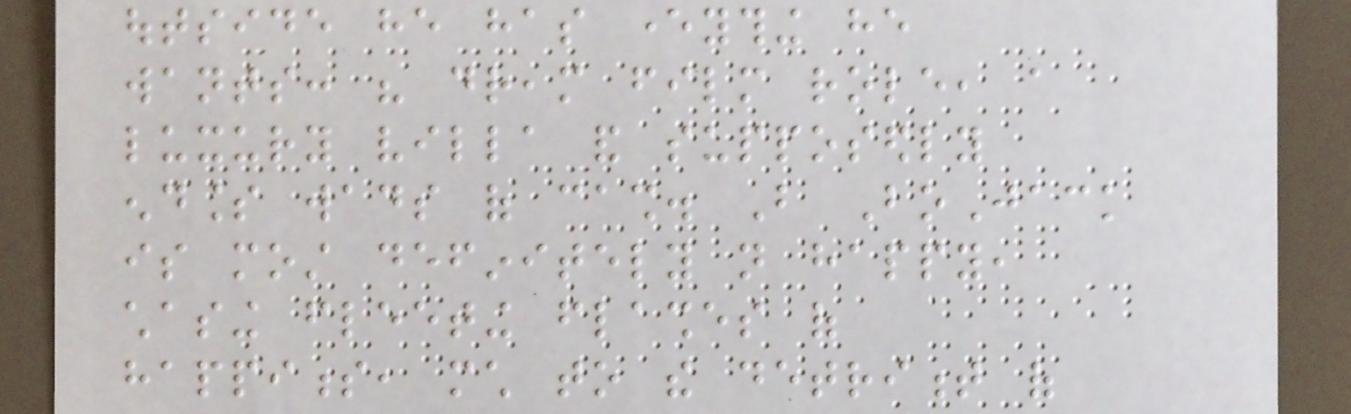outside he has everything he
wants: his dream film role, a
luxury villa and supposedly
endless wads of cash. But BoJack
is most definitely not happy,
chasing fleeting flashes of
happiness, much to the detriment of
